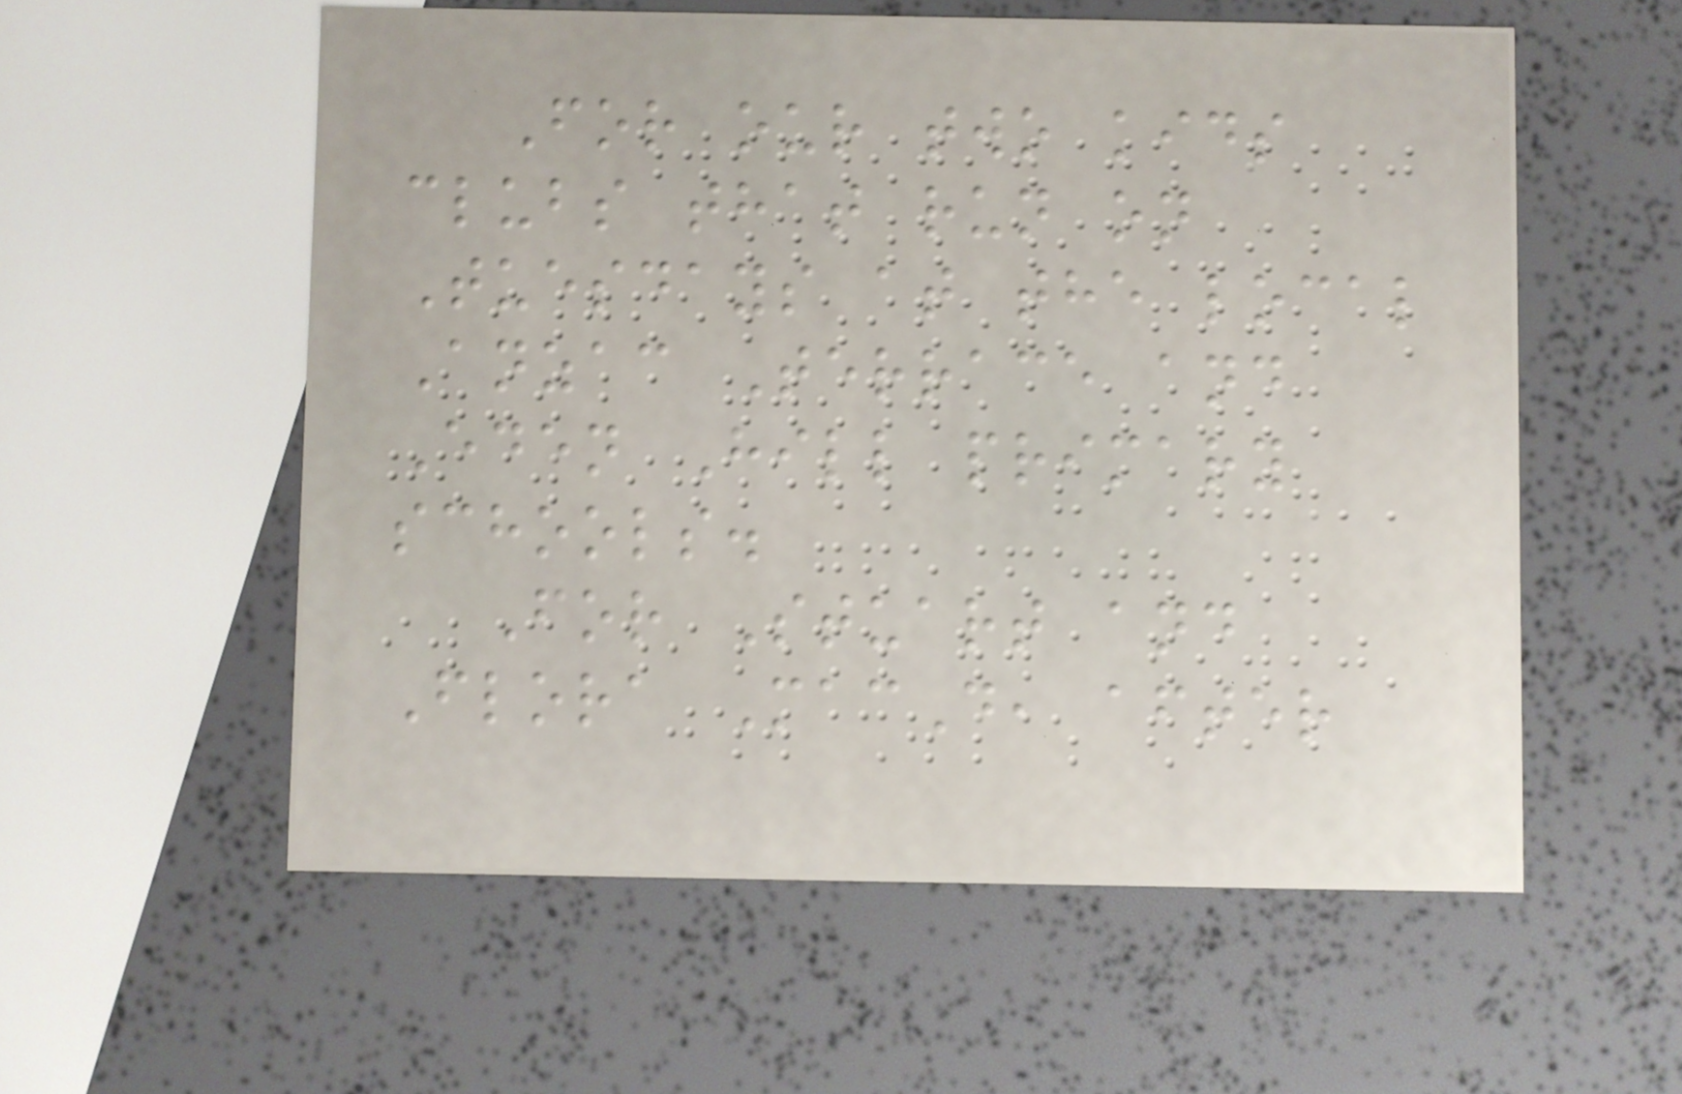For our two kids
clubs that run on
Tuesdays at the local
Anzac Terrace and
Eden Hill primary
schools.
For Stuart and
Flora MacD, after
